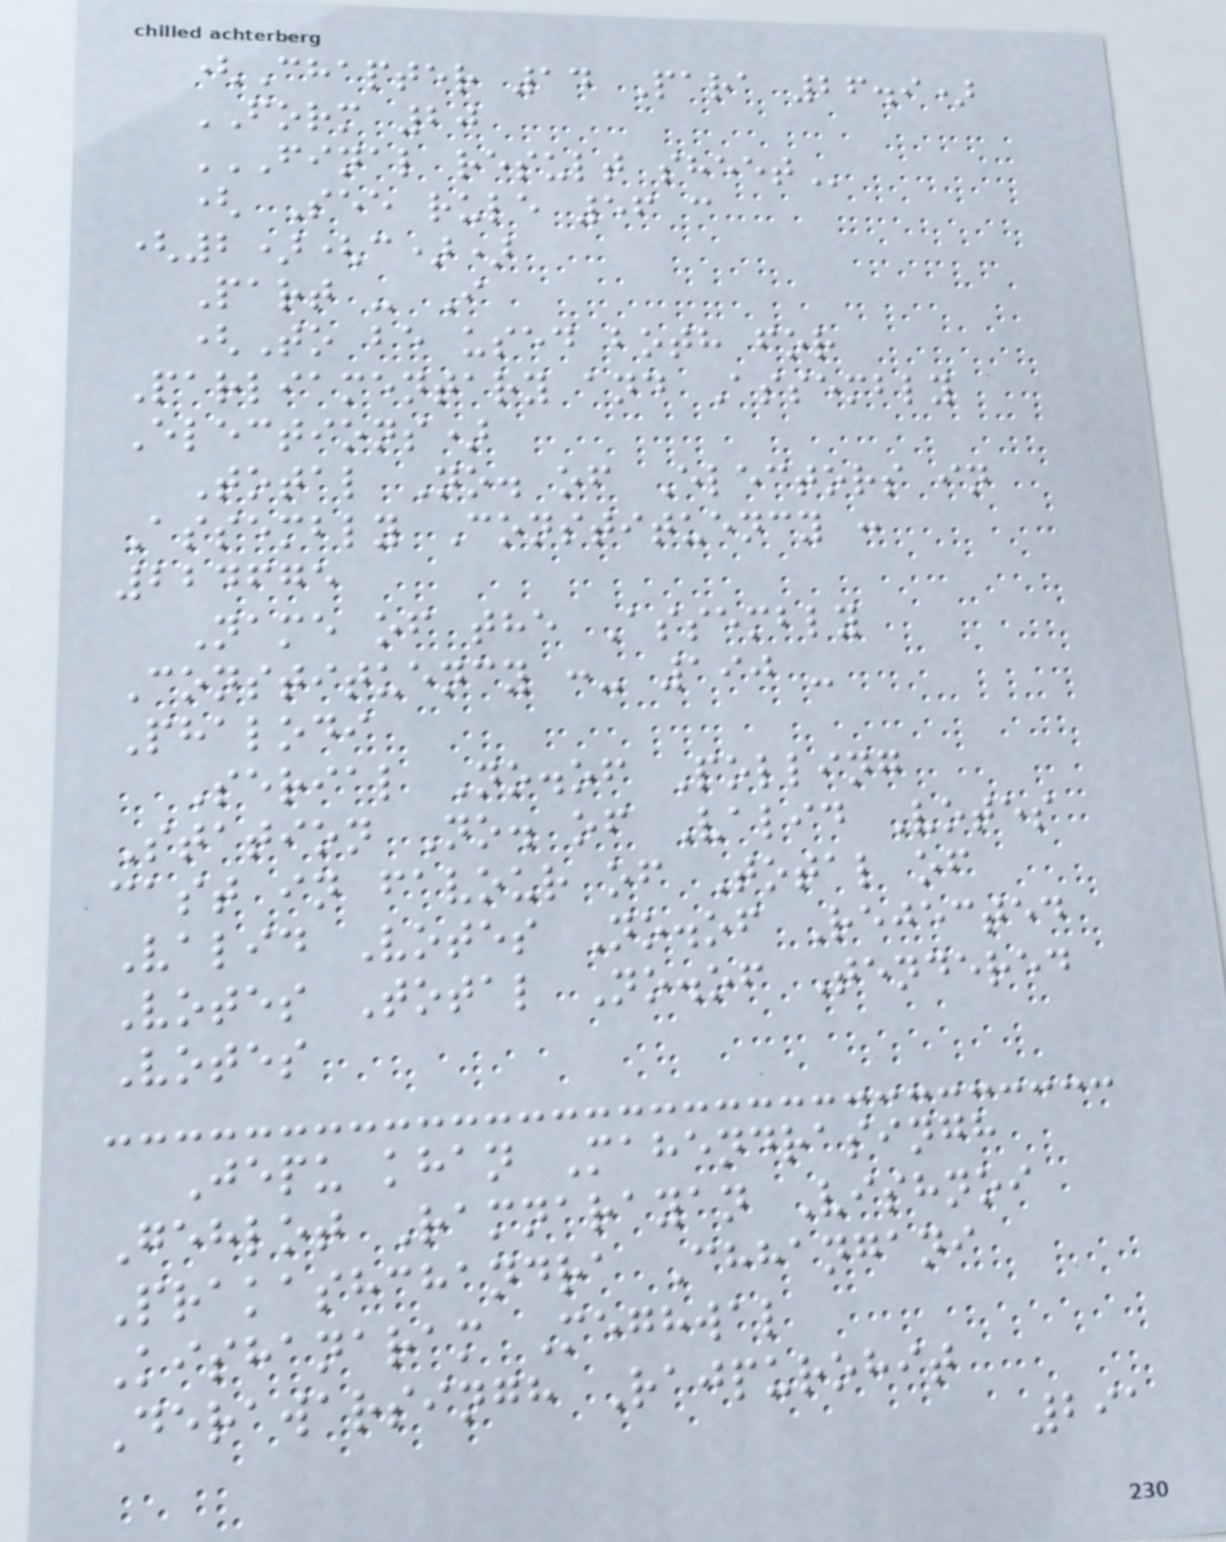(Chapter 14 Para 26.9)
FORM 20
FINAL RESULT SHEET
( See rule 56 c
(2)(c))
Part - I
(To be used both for
Parliamentary and Assembly
Elections)
Total No. of Electors in
Assembly Constituency :
224675
Name of the Assembly
Constituency :- 190 -
Phalodi
Serial No.of Polling
Station No. of Valid Votes
cast in favour of Total of
Valid Votes No.of Rejected
Votes Total No.of Tendered
Votes
Jepu khan Mahendrasingh
Gehlot Ramnarayan Vishnoi
Prakashchandra Chhangani
Kishanaram Meghwal
Derawarsingh Rajpurohit
291
